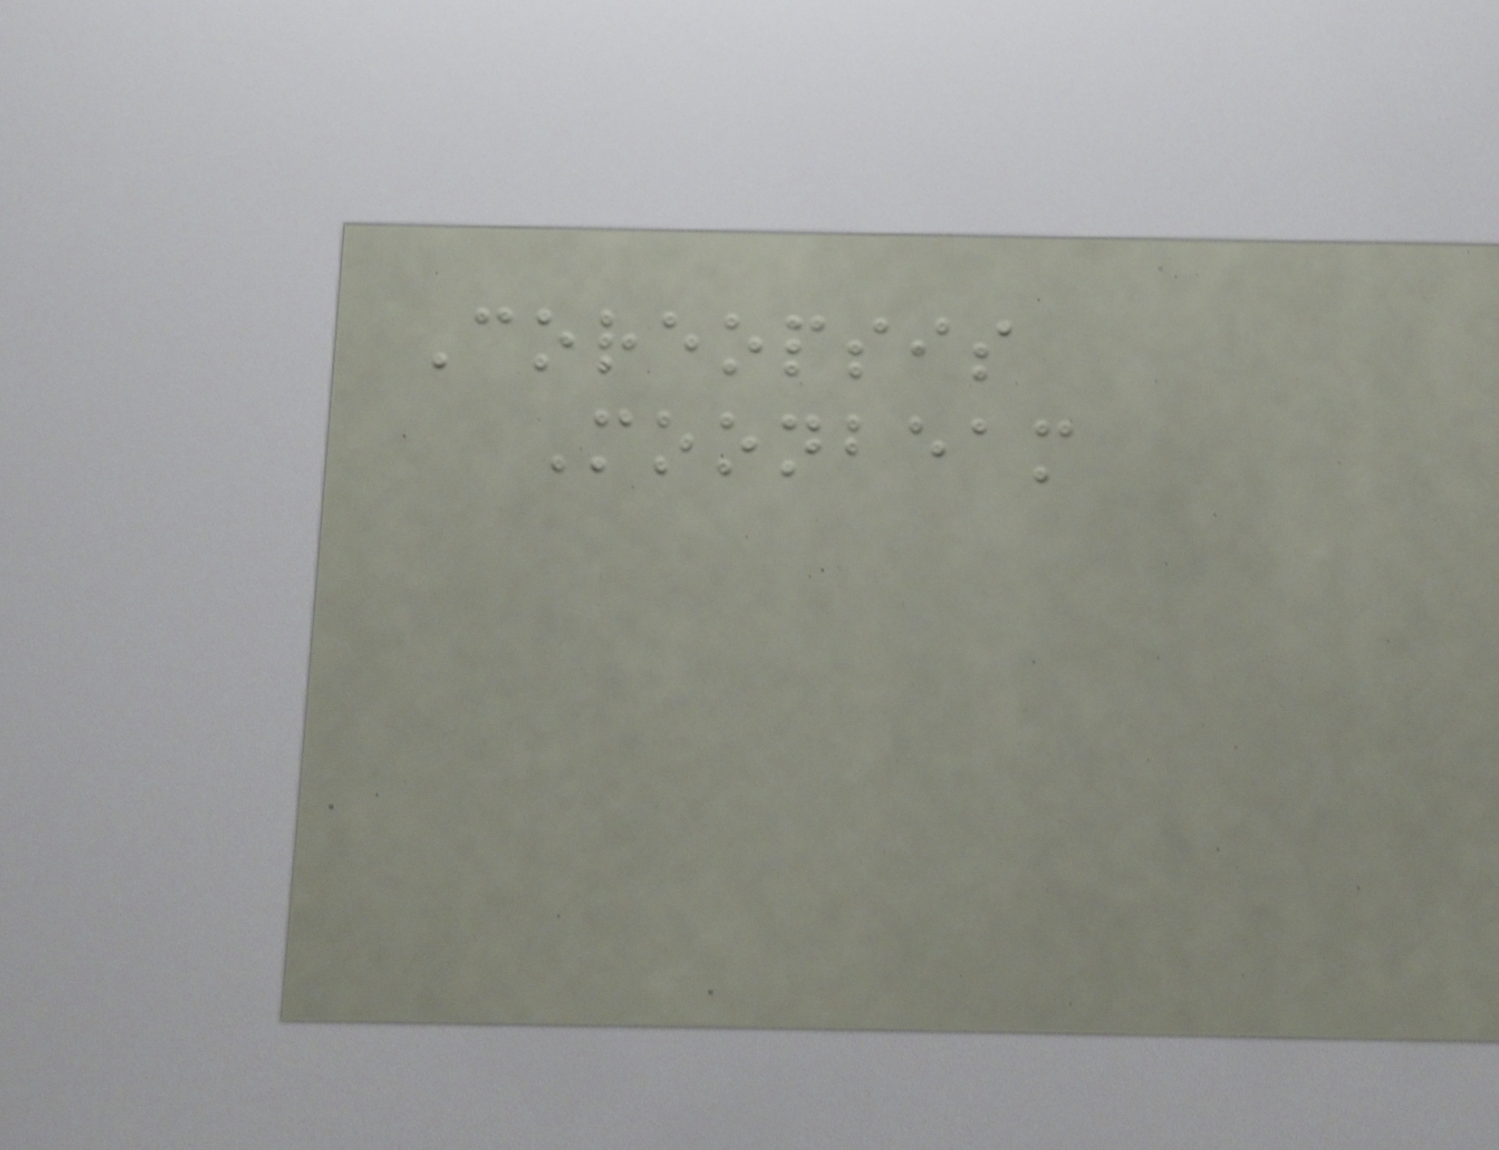Coreopsis
Moonbeam
